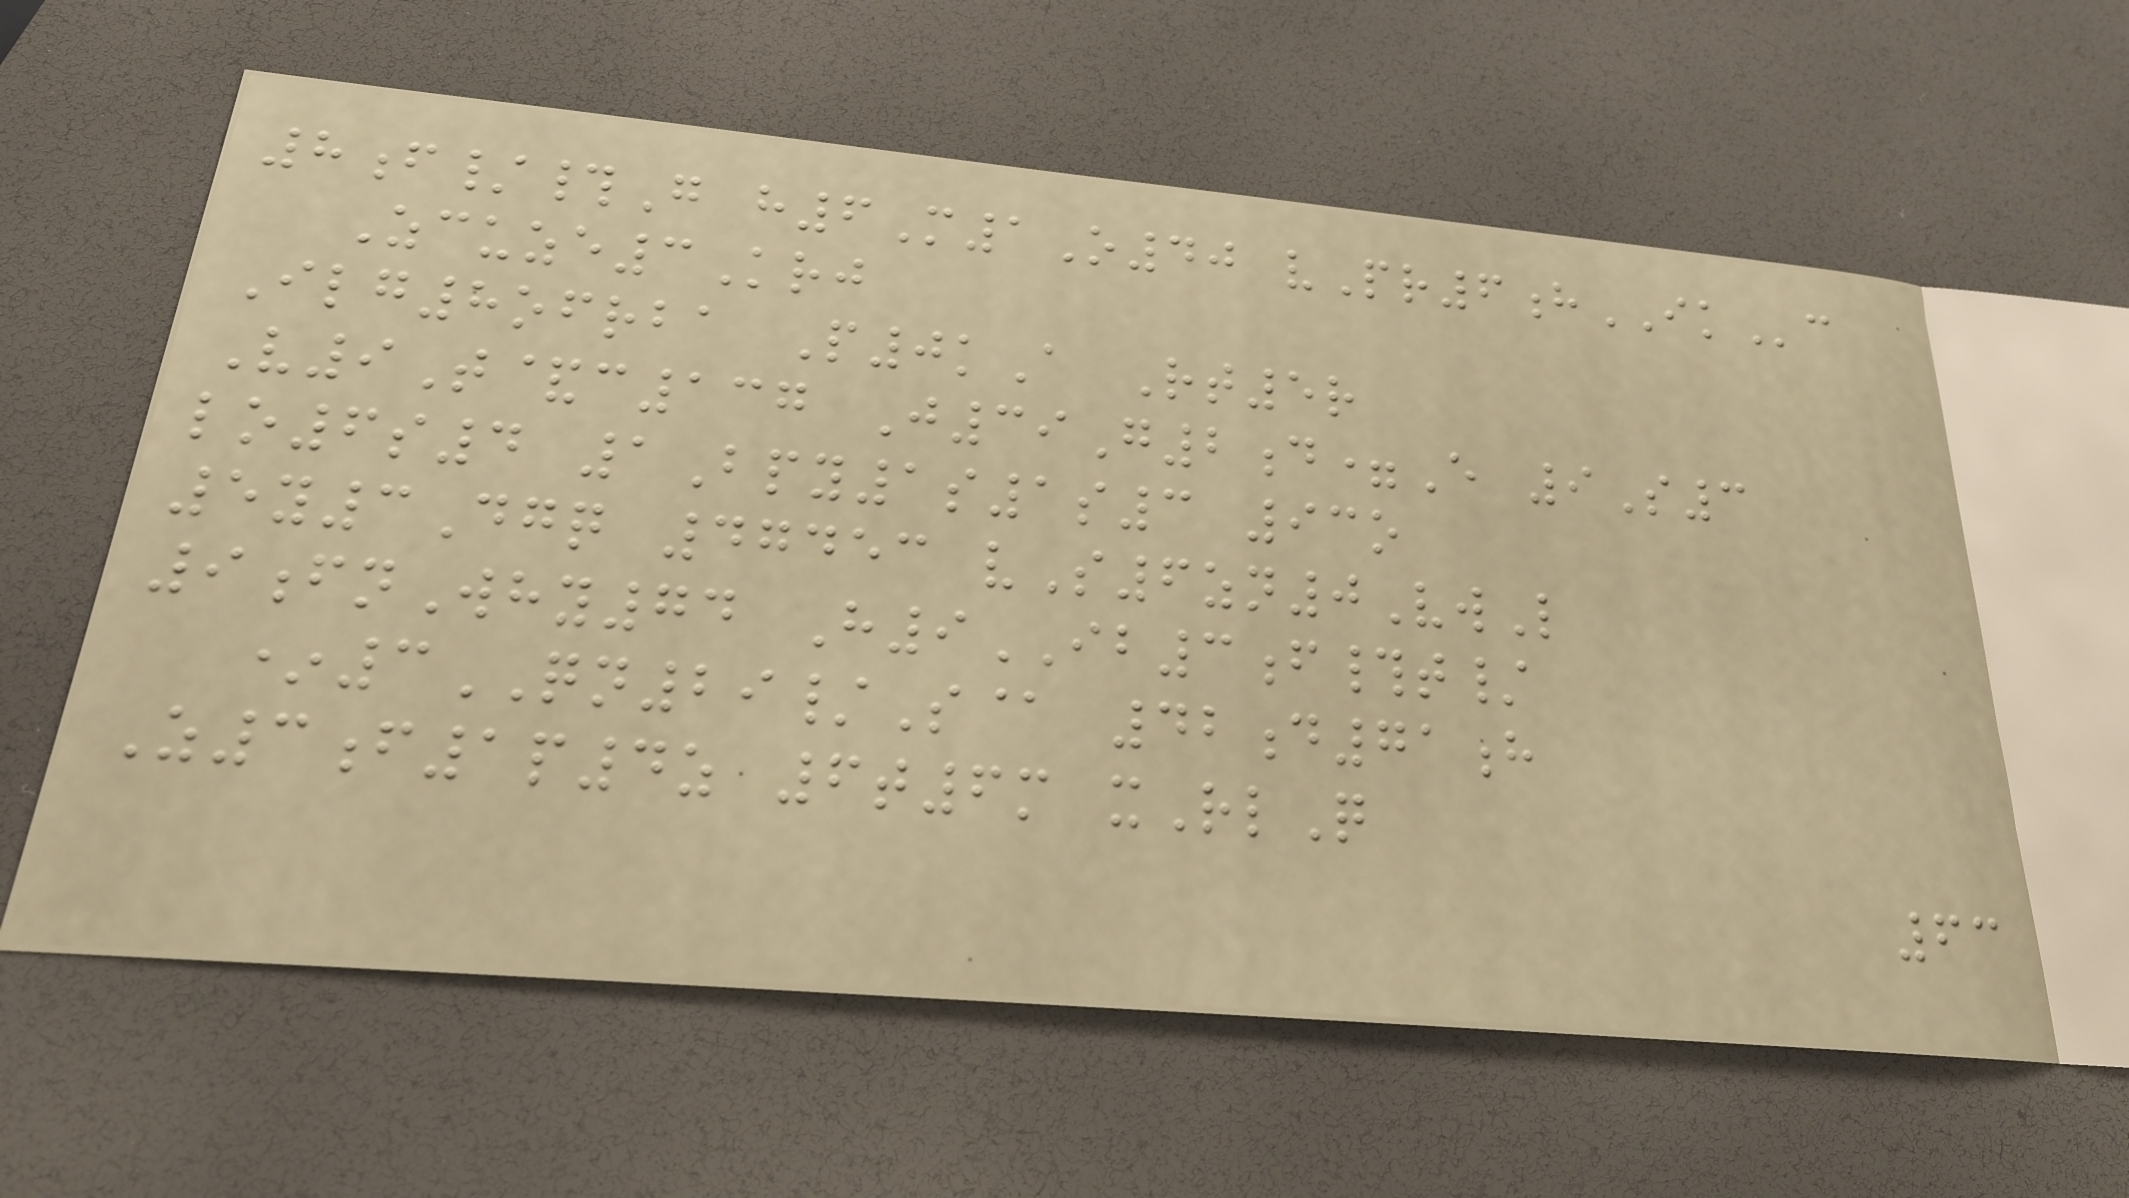8f/#G h6M1O40 vPr6hIKc
Zcuze3Krj
Ilg8ofrba P0kA Rt5r
V9T&c137 J39G2d=E 9S3
lo6s4 1Bpy1s1s3 93o
5y3Dgq 47453 vS6zn0VwL
9fnWhy74 H9IB3f#t/
*3QN29/S@ 42d71h
Z3f1p4z 6t6m xRlQ
63
